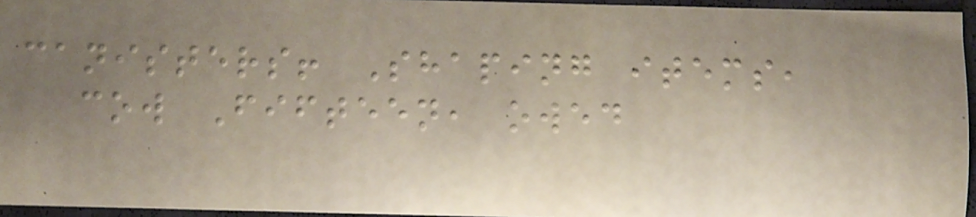canisters! Shaping items,
cow Fifteen, owed
